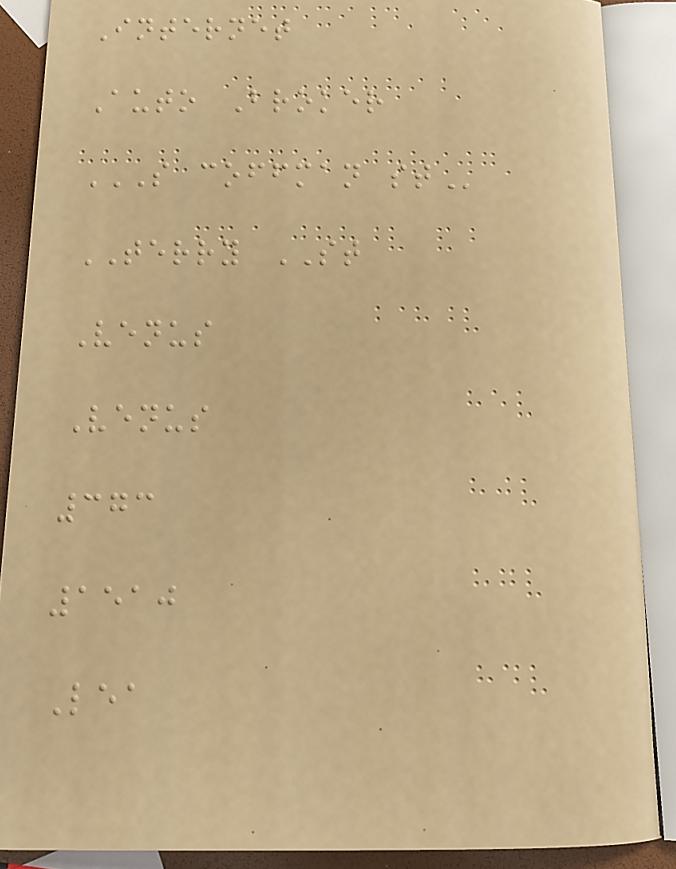Internet
Auto Broker
S COFFMAN ST
TERRY ST
Venus
Venus
373
1510
Lea
